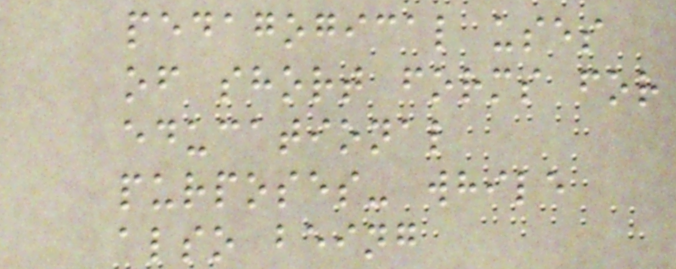pedagogical uses
of short forms for
educational
purposes- while
also being
